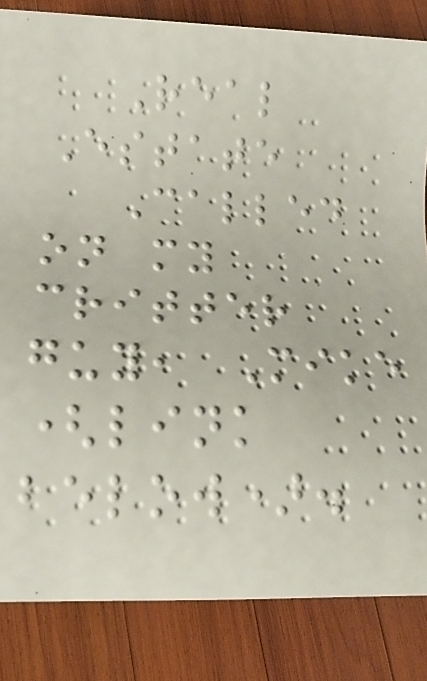Real
Estate
Called
on my
critter
guy, Mike
(link
below).
